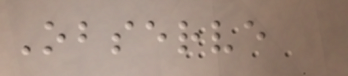Observe
